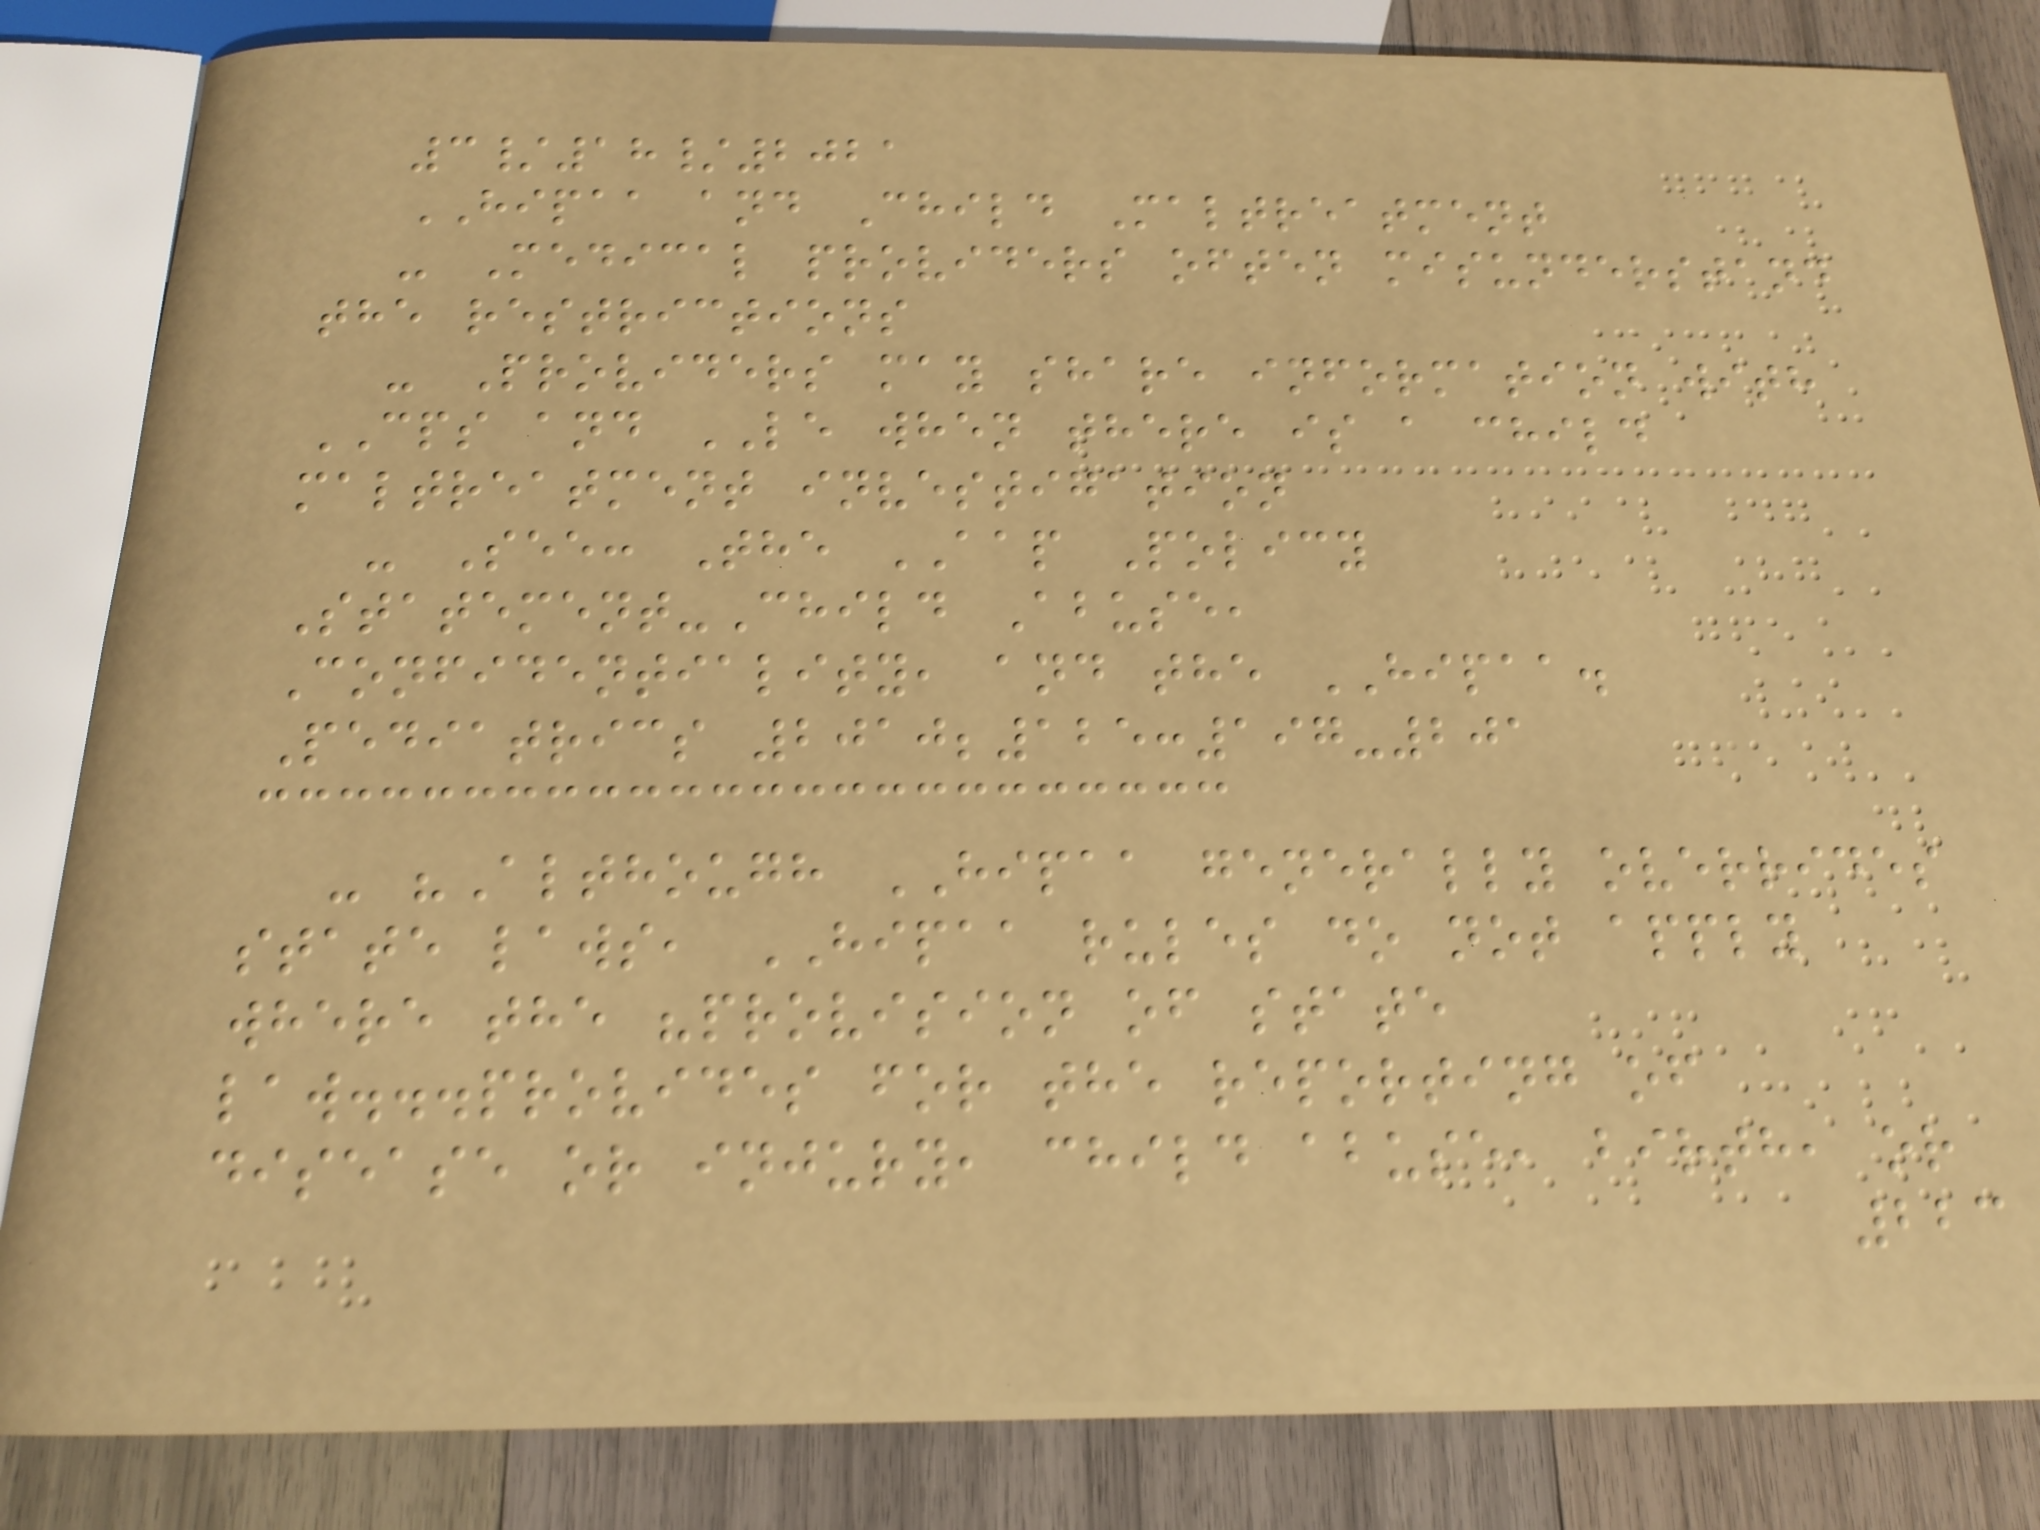3/18/2021
HIPAA and Child Maltreatment
- Medical providers often misunderstand
the restrictions
- Providers may share information with
CPS and LE when there is a child
maltreatment investigation
- See: The AAP Policy
Statement-Child Abuse,
Confidentiality, and the HIPAA.
Pediatrics 2010;125:197-201
- "Although HIPAA generally overrides
state laws, HIPAA rules do not apply
where the "provision of state
law...provides for the reporting of
disease or injury, child abuse, birth, or
223
